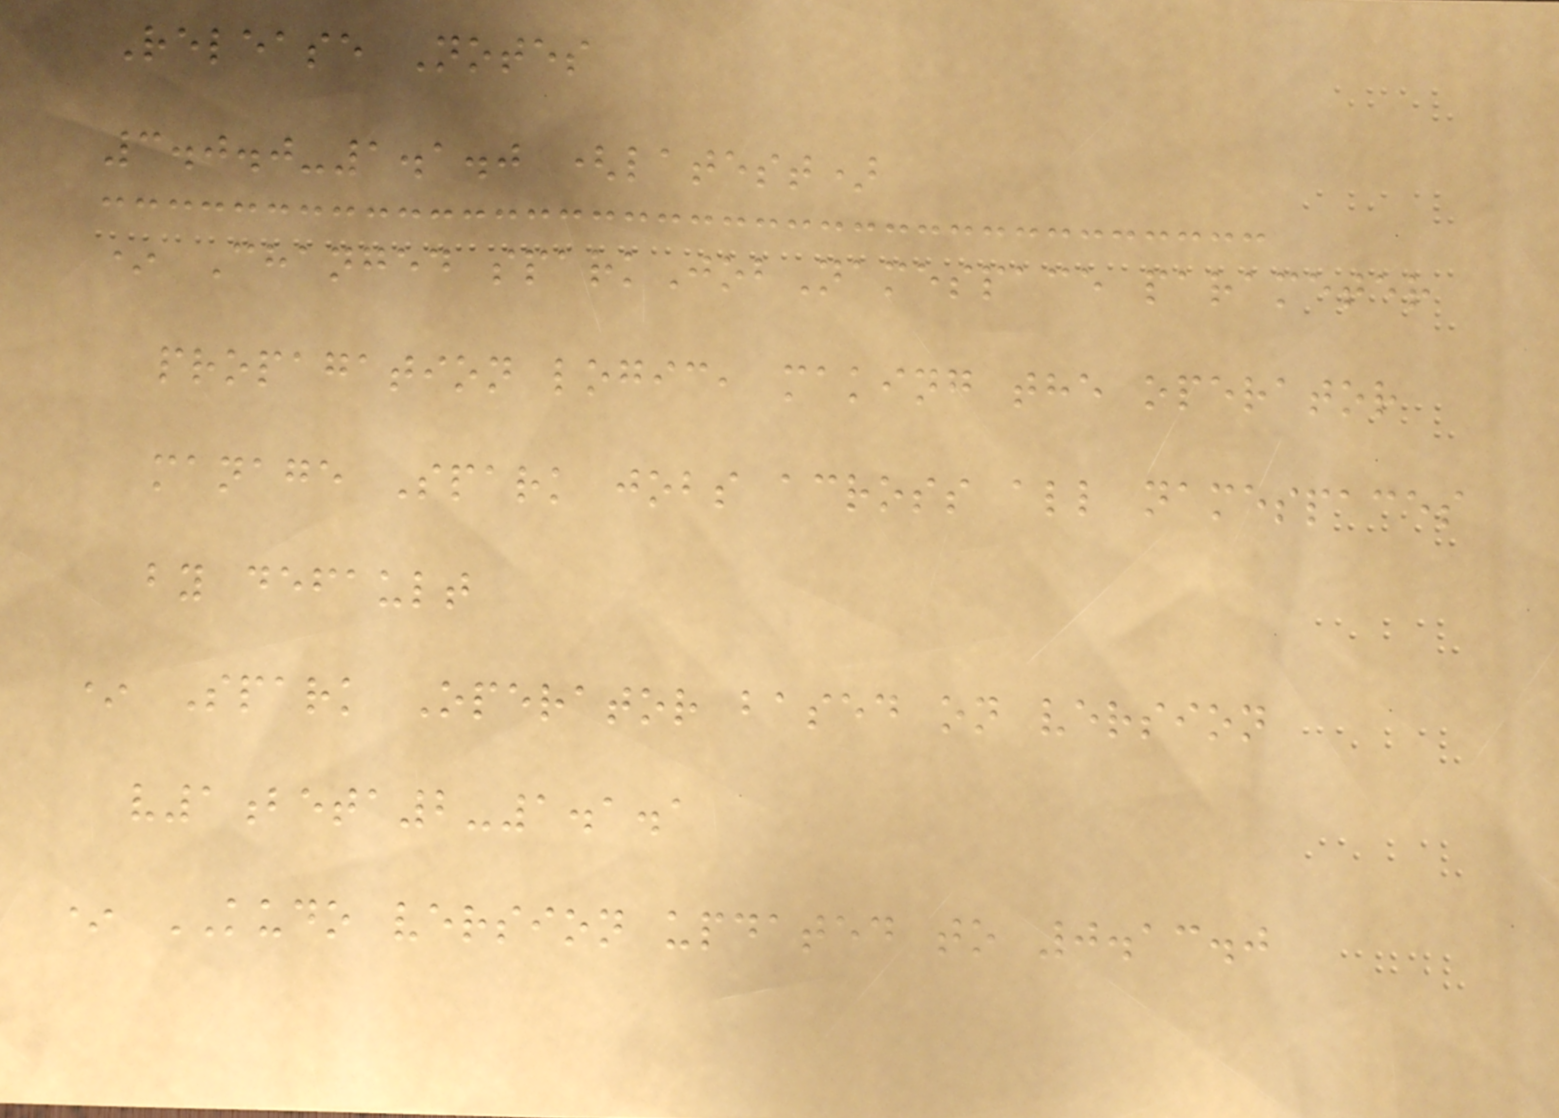Release Notes
3.0.0-1.1.0 (latest)
* Changed sparkJobNamespace parameter
propagation logic, making the operator
manage Spark jobs across all namespaces
by default
* Spark Operator based on version
v1beta2-1.1.1
* KUDO version updated to 0.13.0
